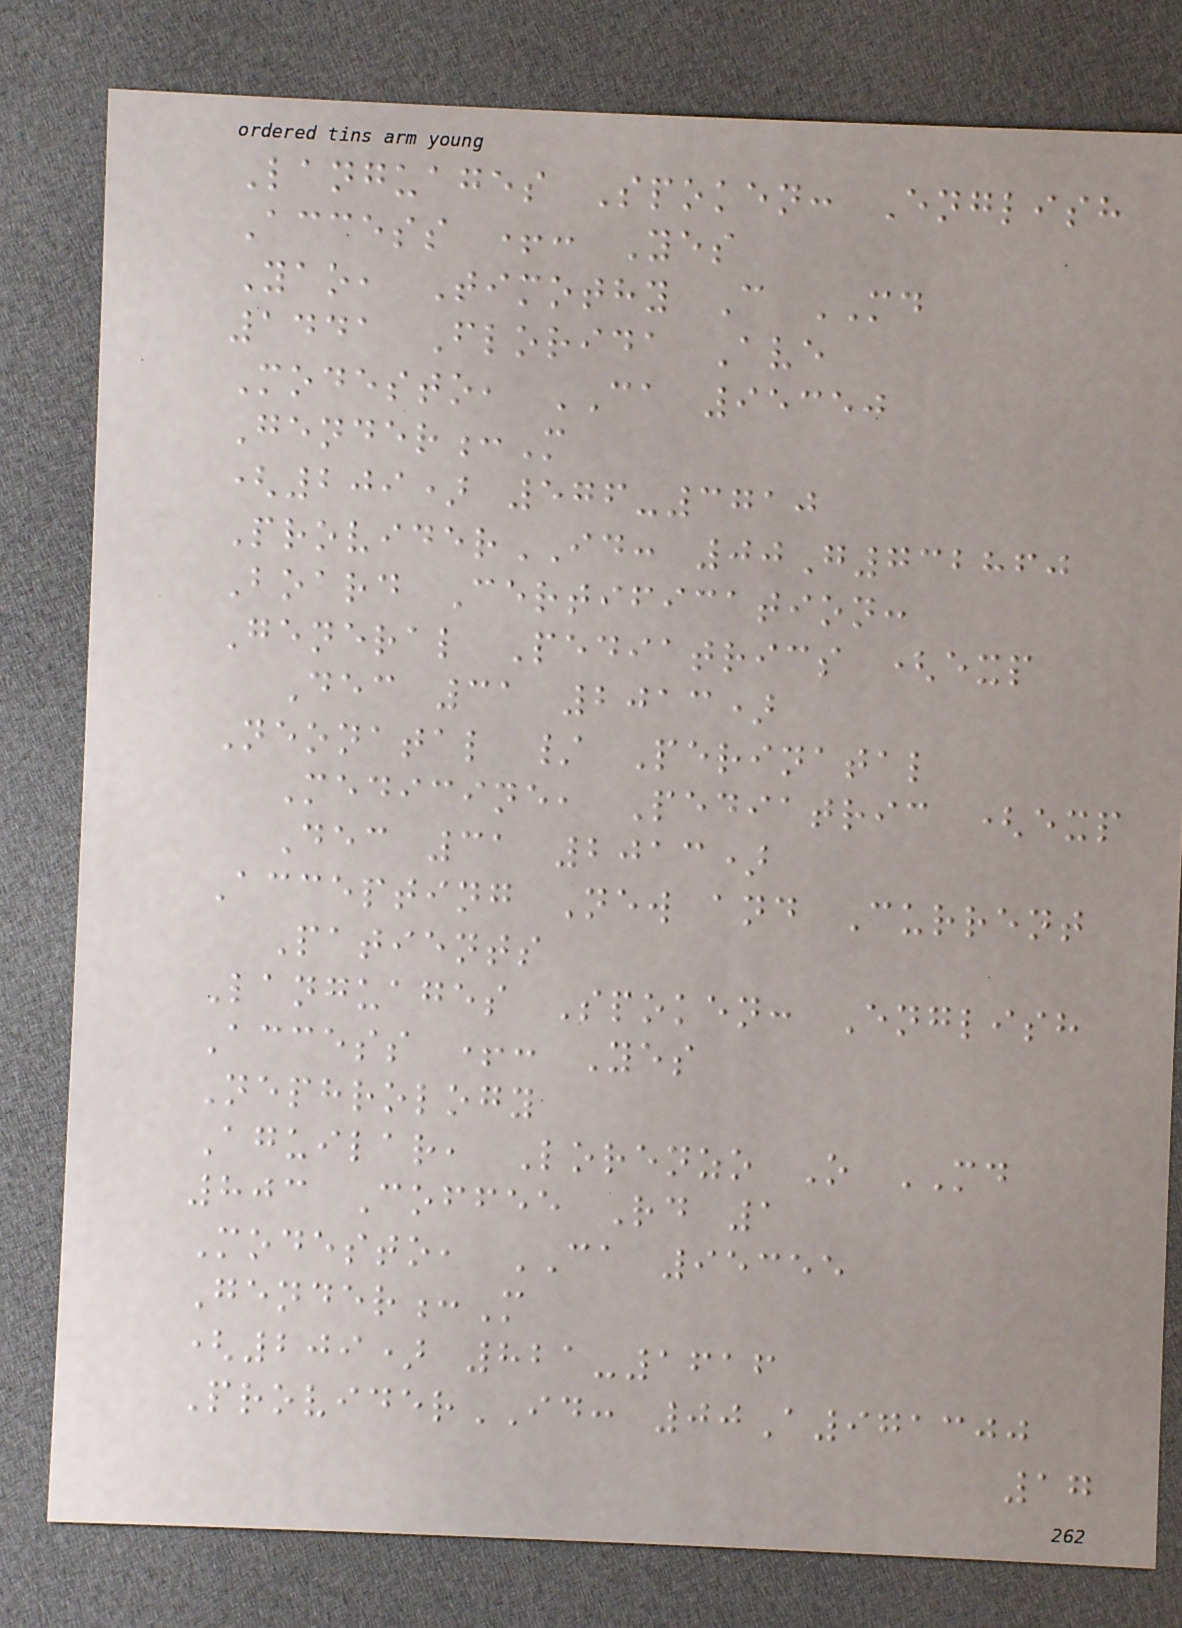Languages Spoken: English
Access +: Yes
Yao, Timothy C MD
1441 Florida Ave
Modesto, CA 95350
Gender:M
(209) 576-3710
ProviderID: 00G732860
Board Certification:
General Pediatrics (exp
Dec 31 2013)
Neonatal / Perinatal
Medicine, Pediatric (exp
Dec 31 2013)
Accepting New and Current
Patients
Languages Spoken: English
Access +: Yes
Nephrology
Aguilar, Lorenzo O MD
803 Coffee Rd 1
Modesto, CA 95355
Gender:M
(209) 821-1616
ProviderID: 00A971300
17
